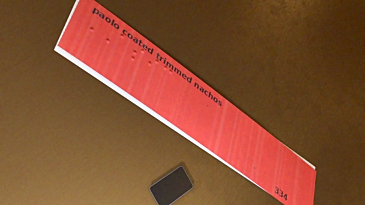ASIC
